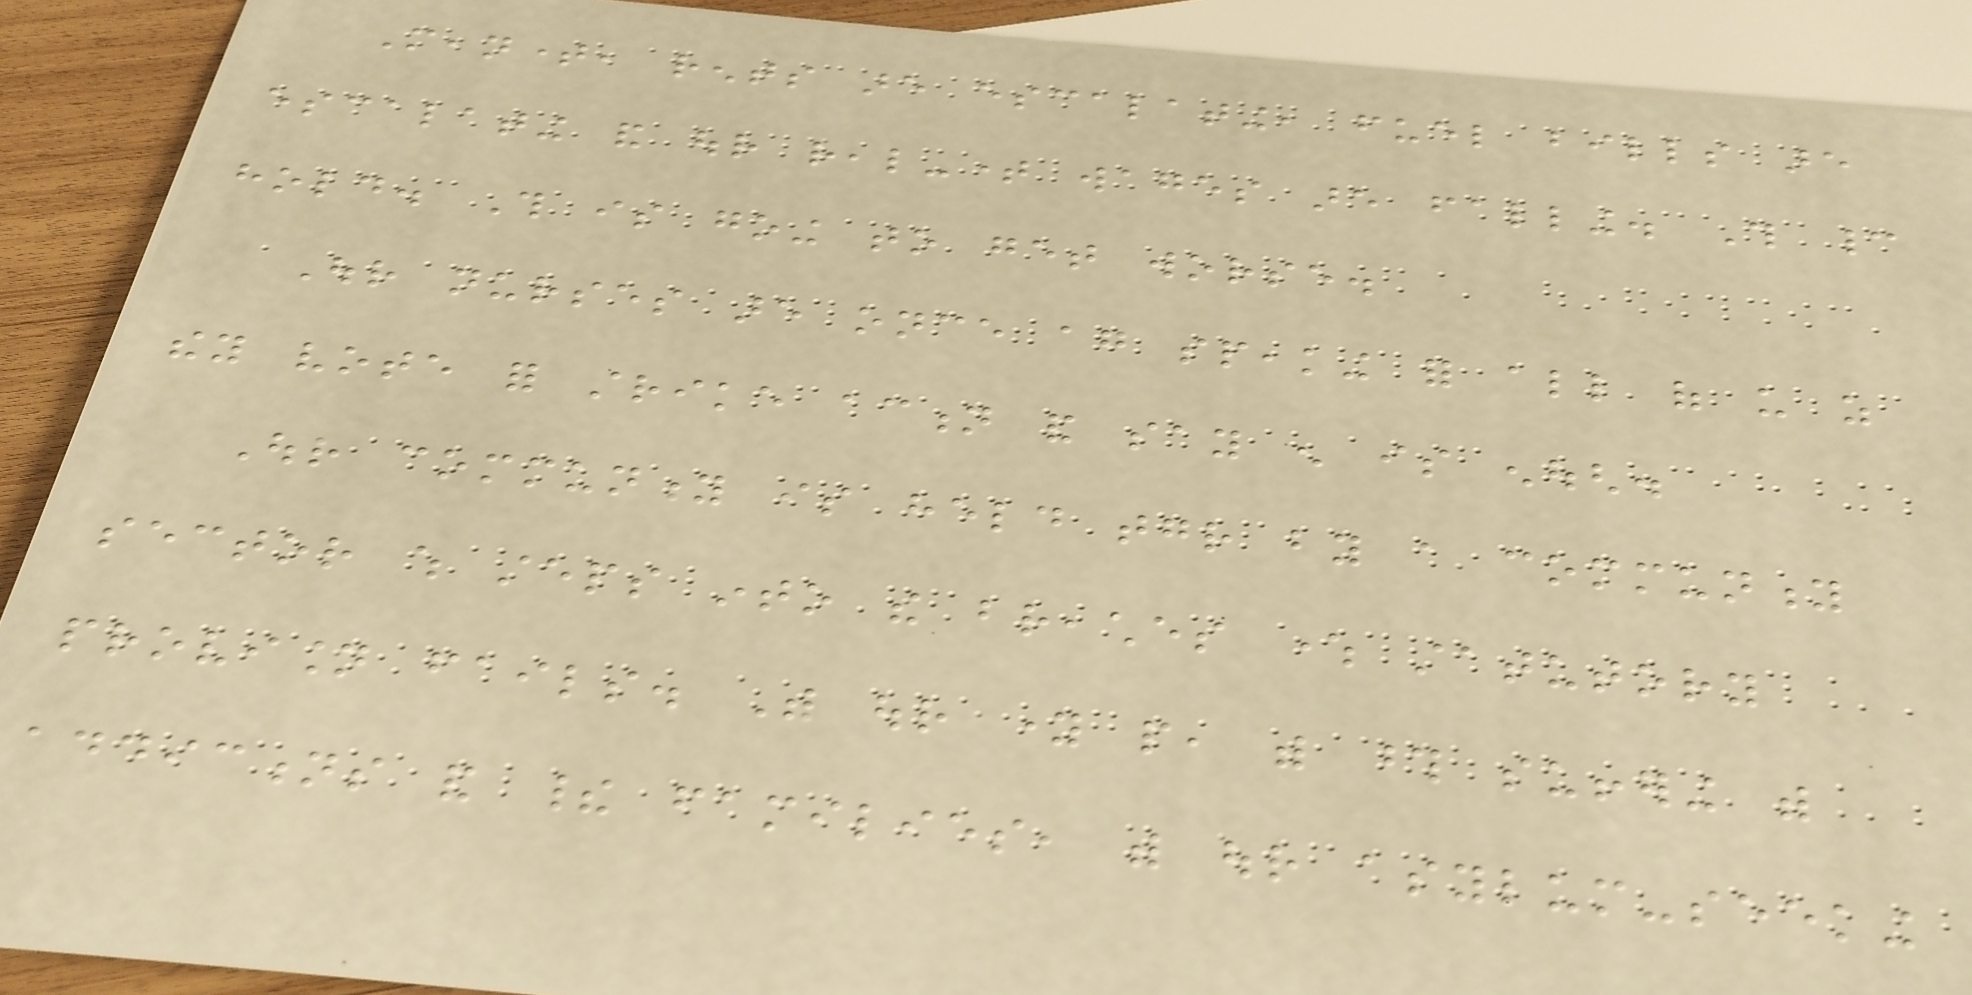Meantime, rents are escalating, fuel bills are
escalating and our real-time wages are falling. This cannot
hold. This is going to get worse.
Our nurses are once again speaking for all of us as
they vote for strike action and say enough is enough.
Our community is held together by a community
sector which steps into the breaches where statutory
provision fails. With our young people, with those suffering with
addictions and their families, with our asylum-seeking
